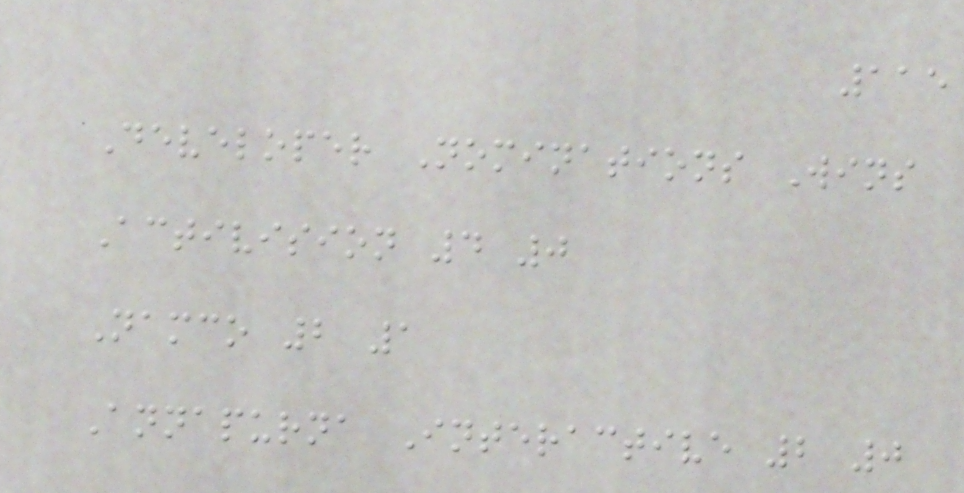115
Developer Nominations Wins
Activision 4 0
Namco 2 1
Annapurna Interactive 2 0
